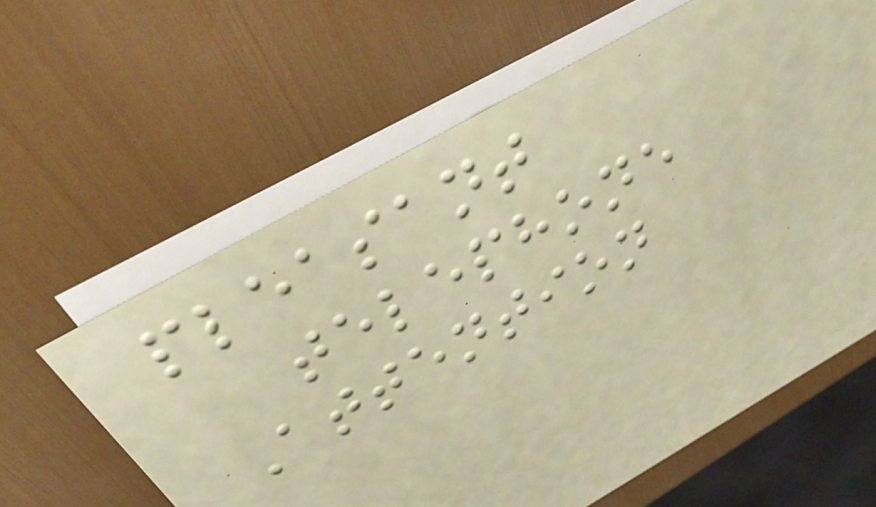pleasant
telephone
Attention
